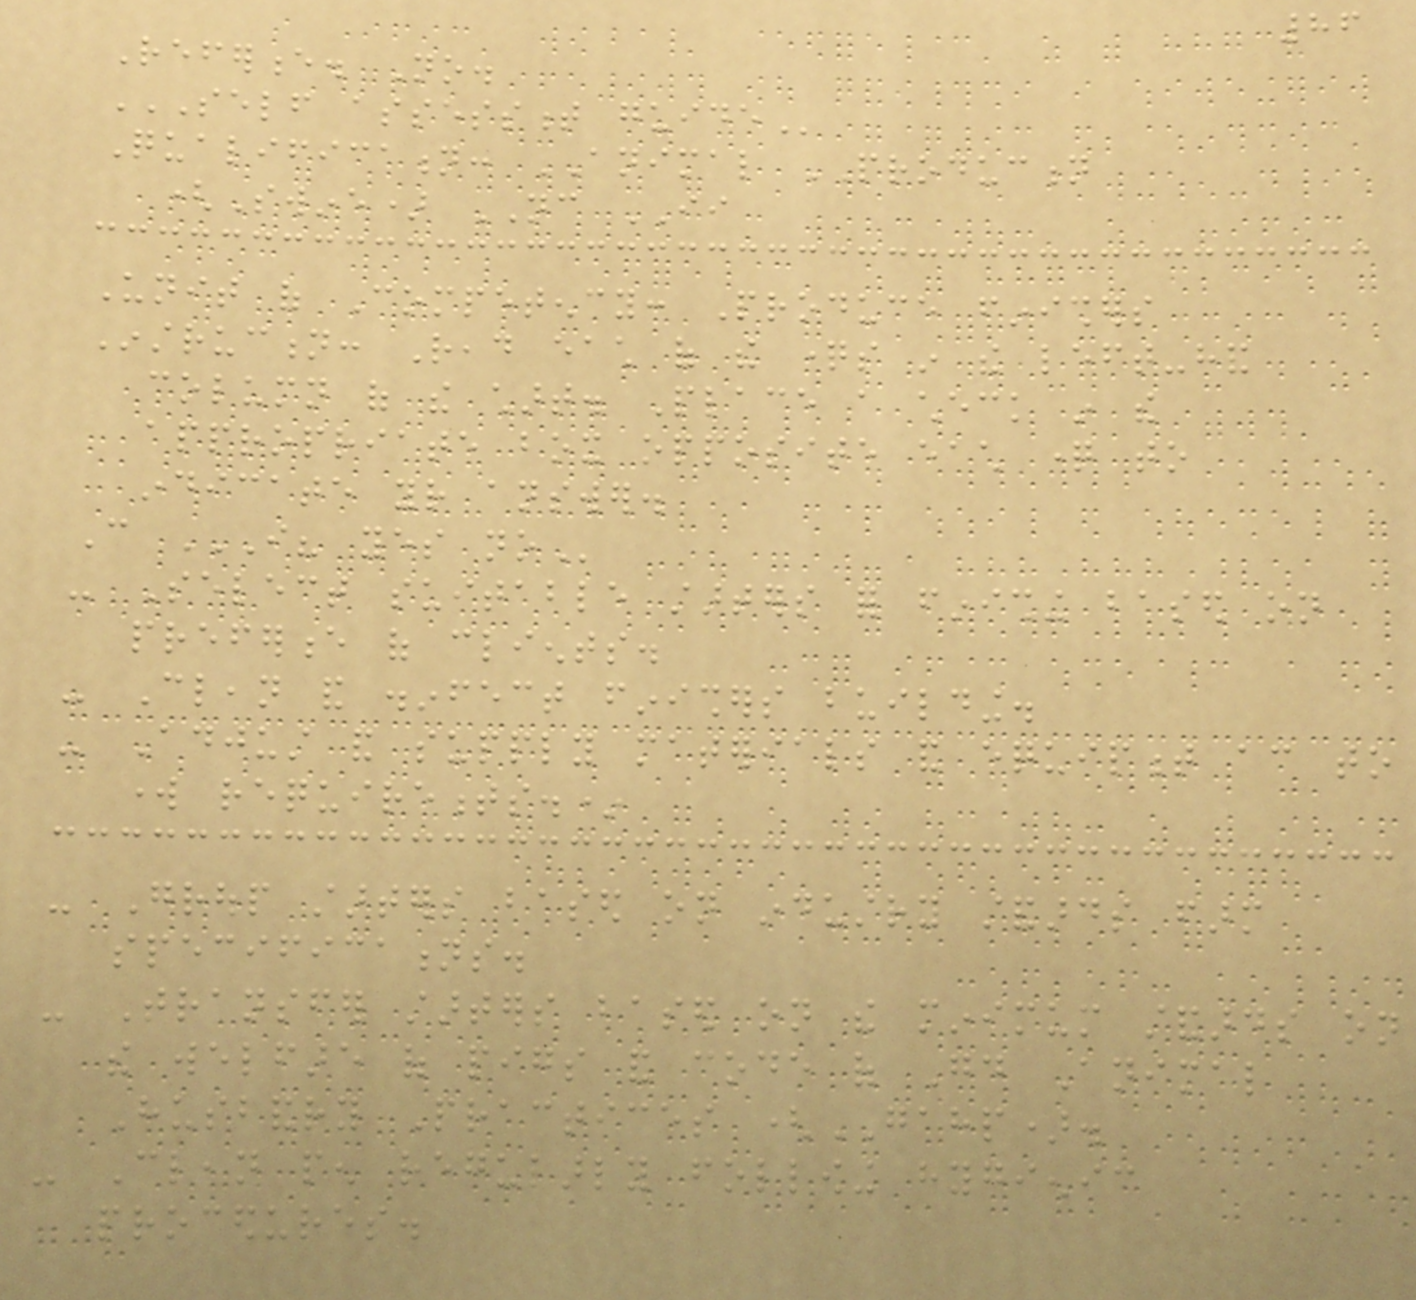86
Reference. No.
SELF ASSESSMENT GUIDE
Qualification: ANIMAL PRODUCTION
(Swine) NC II
Unit of Competency: Produce finishers
Instruction: Read each of the questions in the left-hand
column of the chart. Place a check in the
appropriate box opposite each question to
indicate your answer.
Can I? YES NO
- Select suitable starters for finishing based on
preference of clients.
- Clean and disinfect finishers building.
- Adjust and supply materials and equipment according to
work requirements.*
- Group starters based on industry standards farm
specifications.
- Transfer starters based on the minimum standards on
the welfare of pigs and code of Good Animal
Husbandry Practices (GAHP).
- Clean pen regularly following hygienic
procedures.
